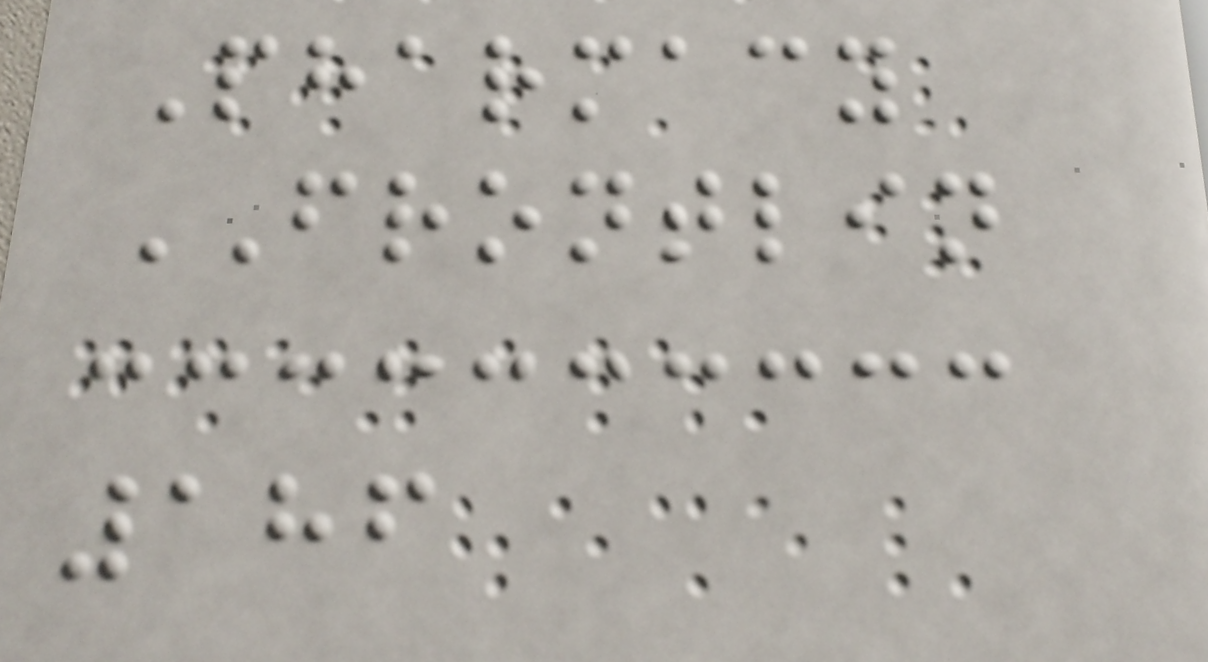Pharmacy
FRONTLIN
186
